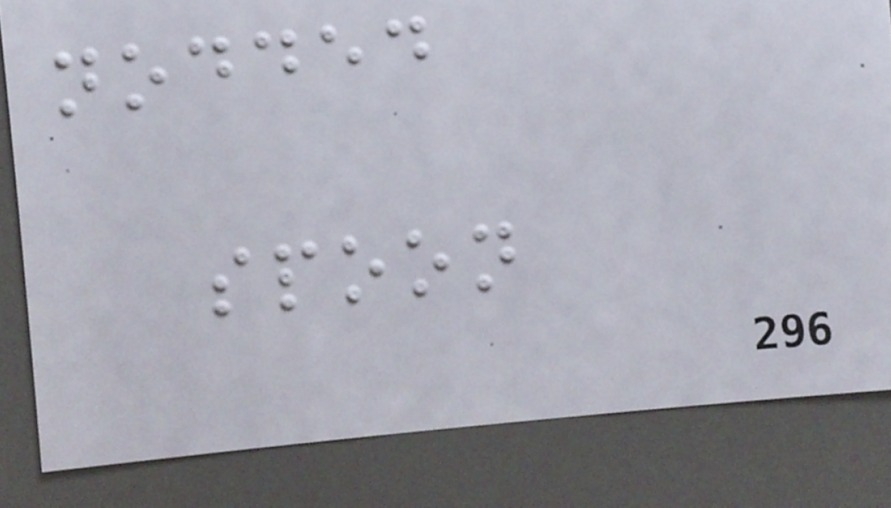nodded
spoon
